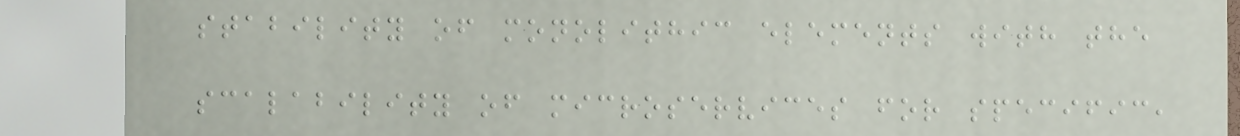stability of monolithic elements with the
scalability of microservices for specific,
